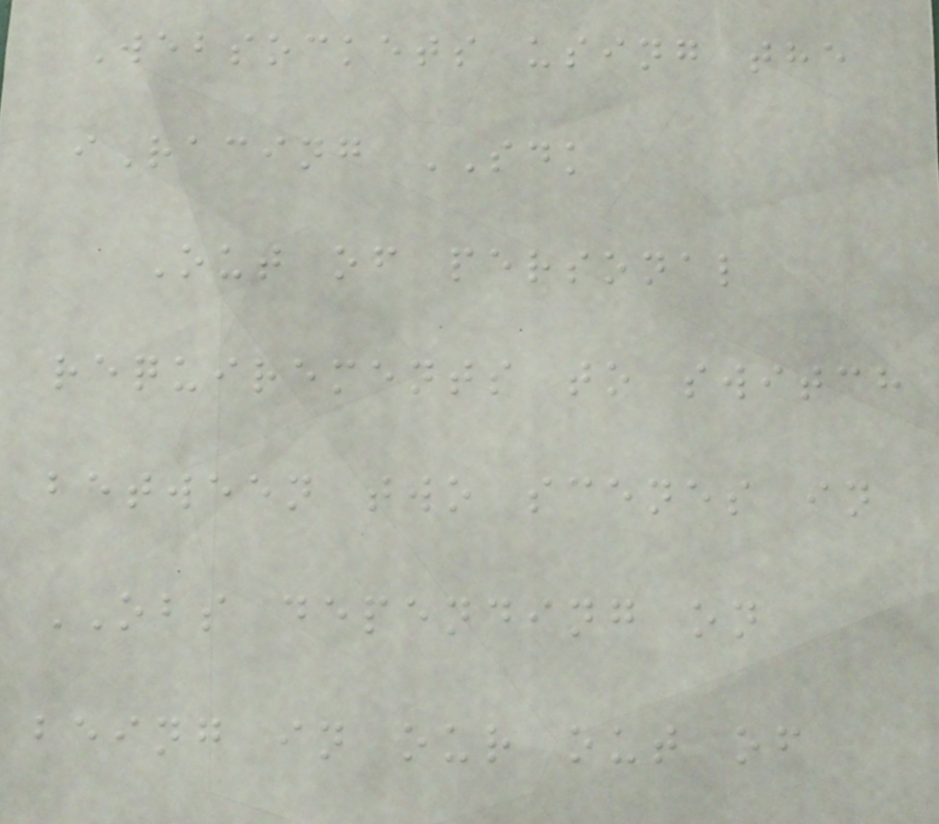Websockets using the
iRacing SDK
Out of personal
requirements to switch
between two scenes in
OBS depending on
being in our out of
